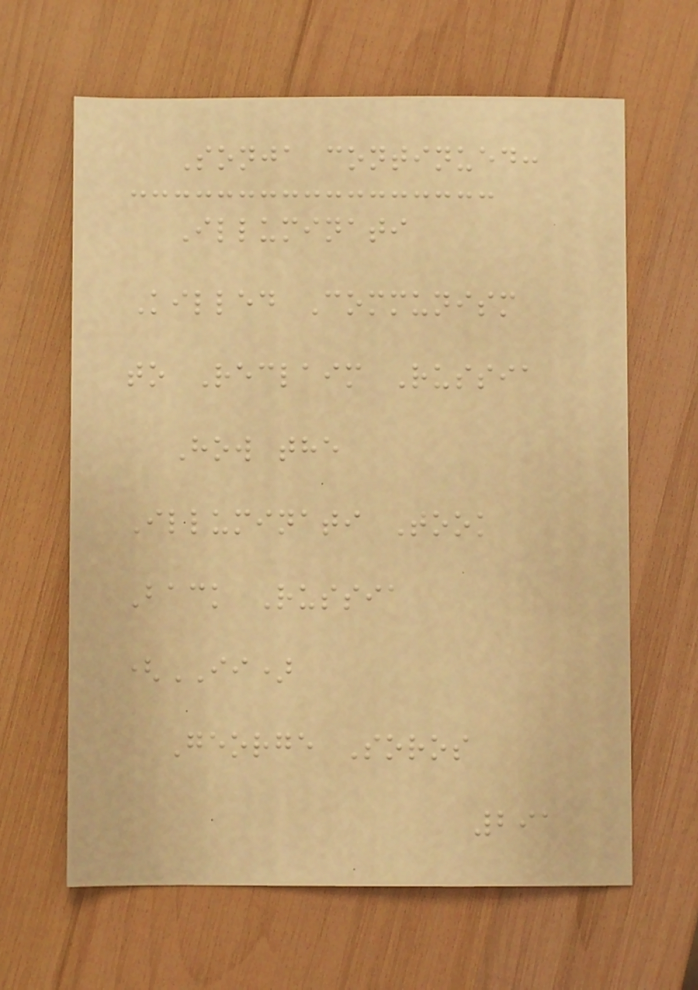Sonja continued:
Illuminati
Killed Communism
to Reclaim Russia
How the
Illuminati Took
Back Russia
(II)
George Soros
291
